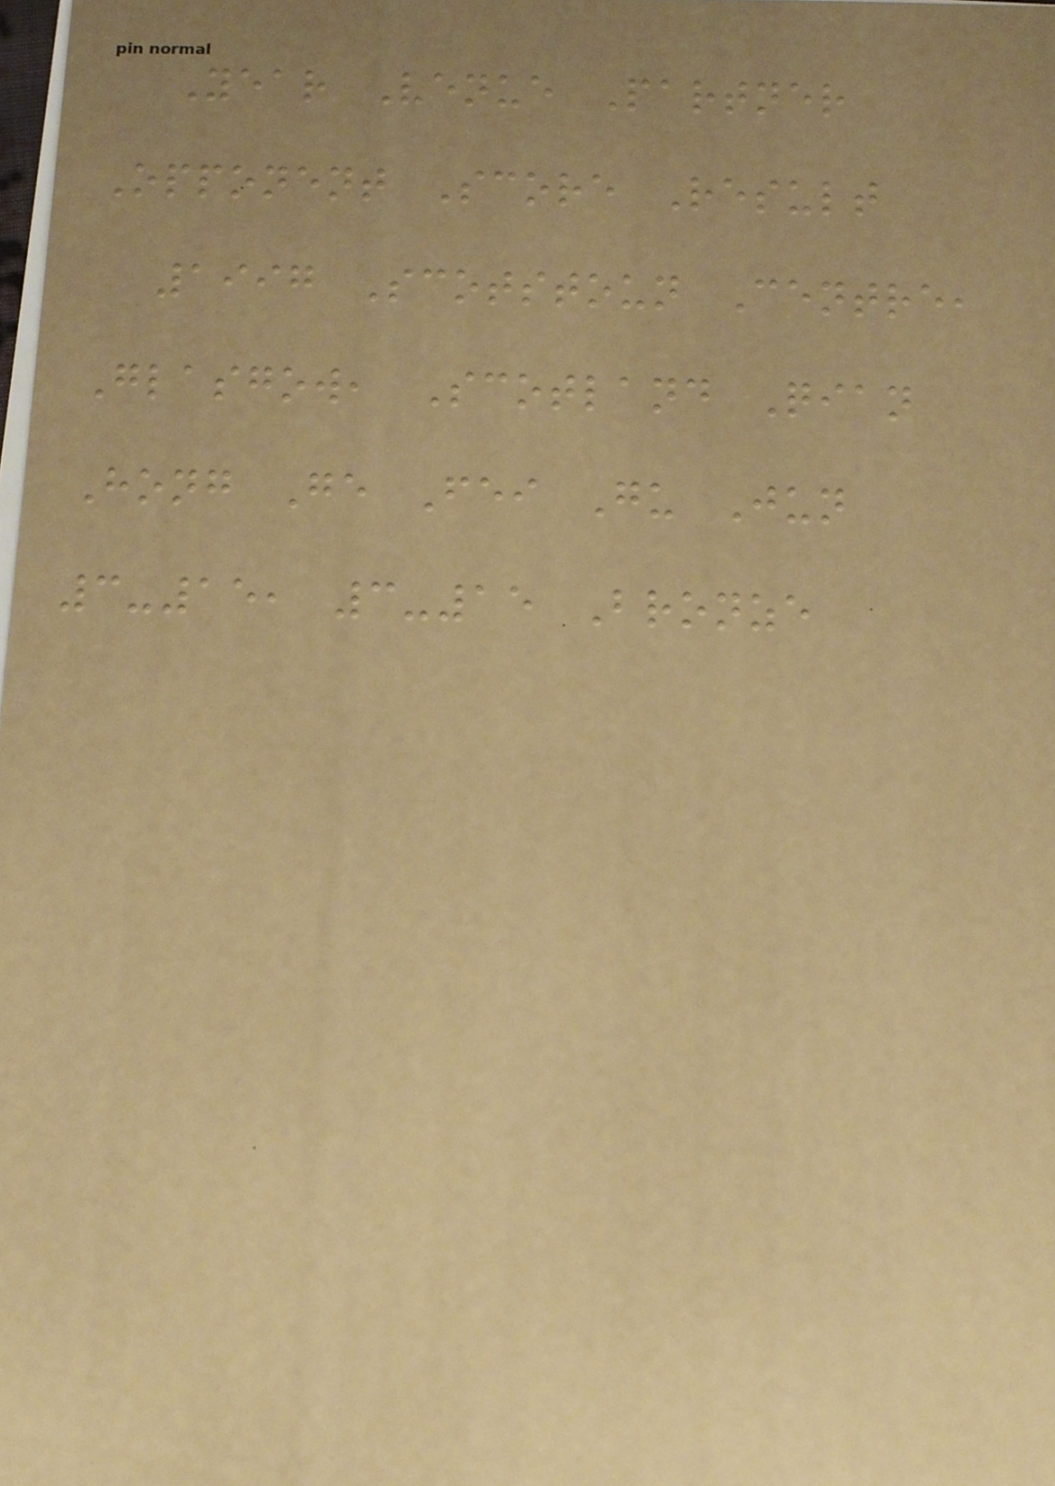Year Venue Partner
Opponent Score Result
1997 Scotstoun Centre,
Glasgow, Scotland Qian
Hong Ge Fei Gu Jun
3-15, 3-15 Bronze
